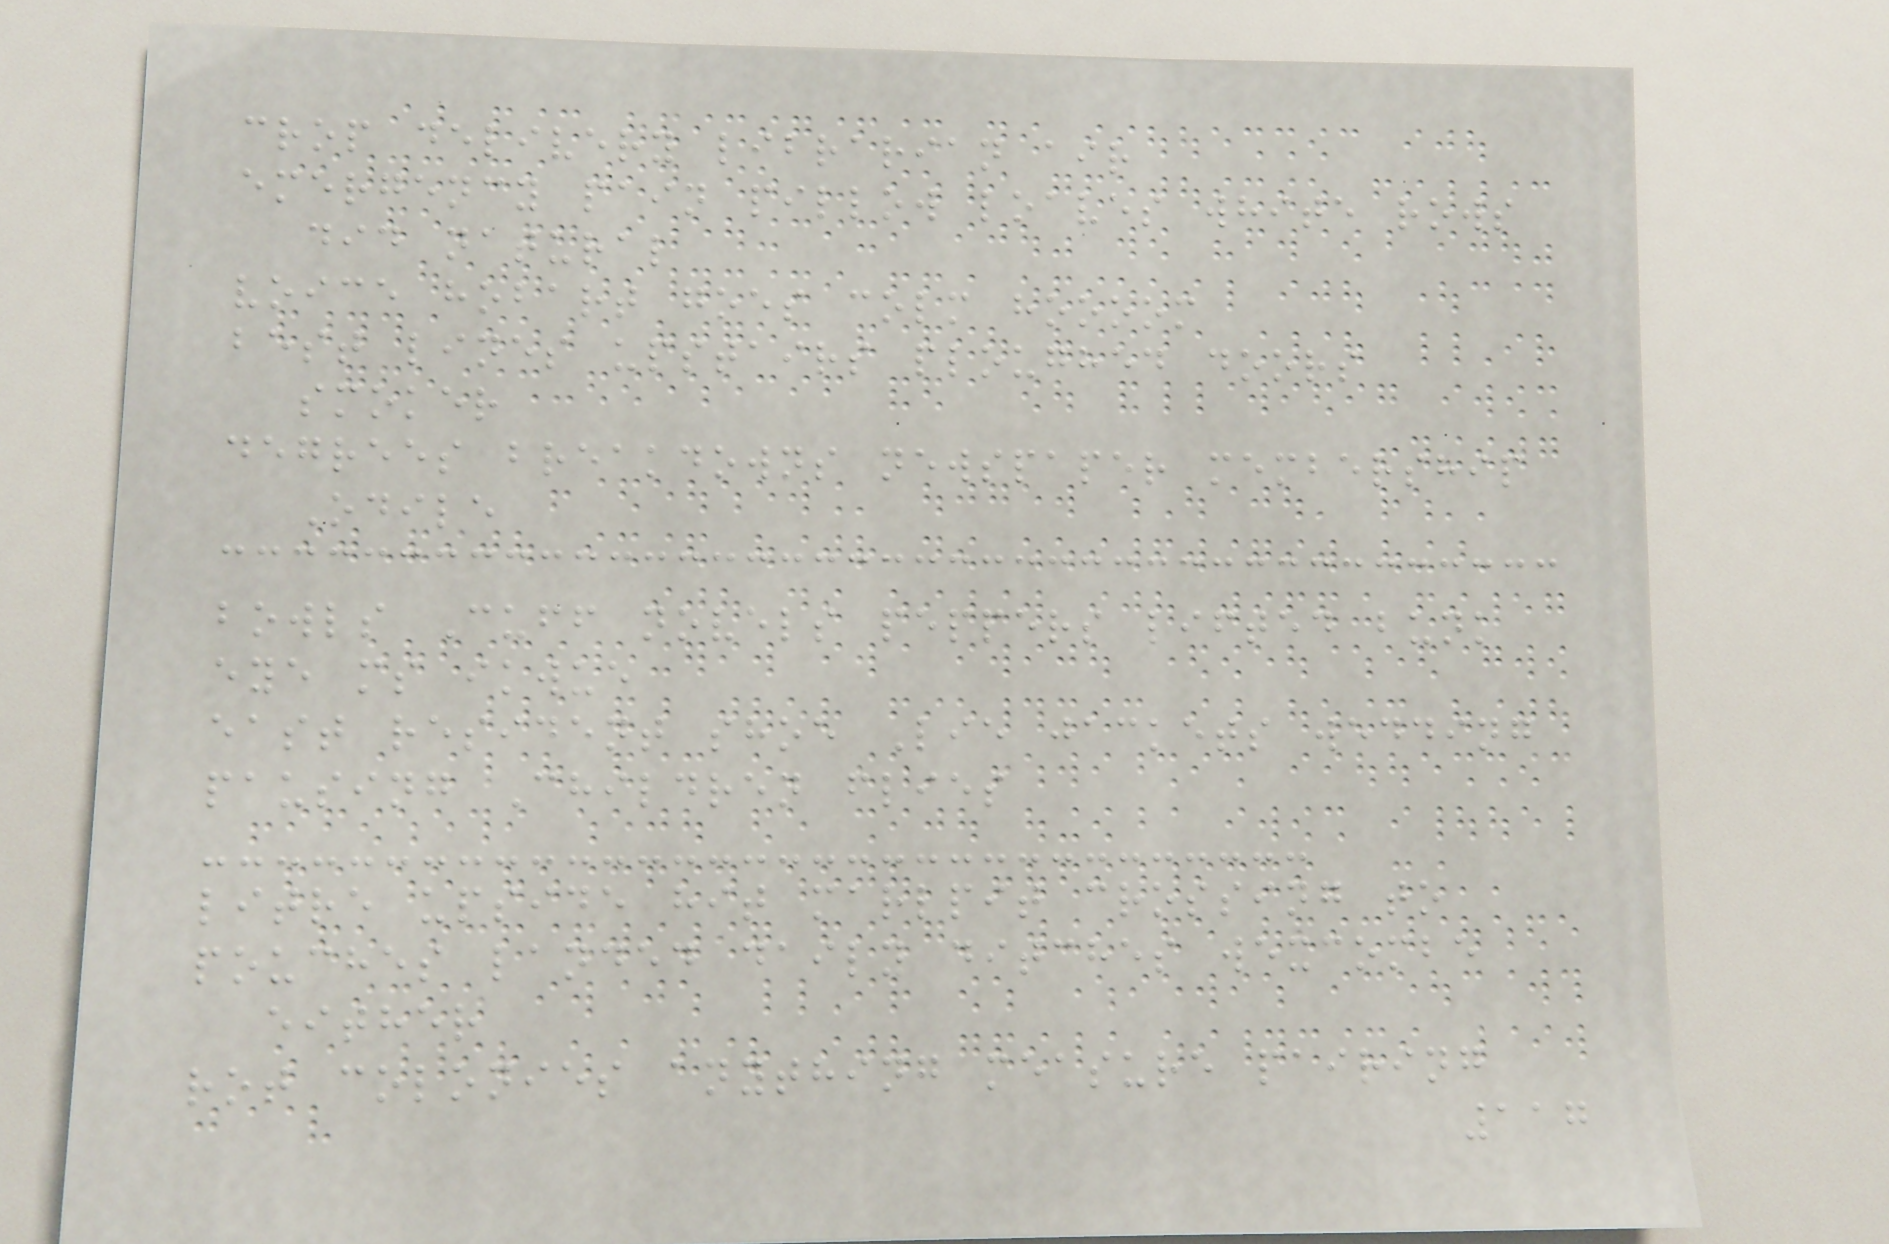crop delivery librarian air
emergency pain pillow loaves white rows
did natural
voice hobart goes colm hoooom
best lines upstairs ploughed doors
smoker
degrees breakdowns newspaper membership
Odile
bowls Cuff novels peppers lifted bunk
eye ms ikwue
east resident shoe Lie jackets wedding
pausing Children flies
litre upside hit marlpit crossing to
pouches landed daily ditches wexcombe
either
rot colonies anything measure pairing
117
